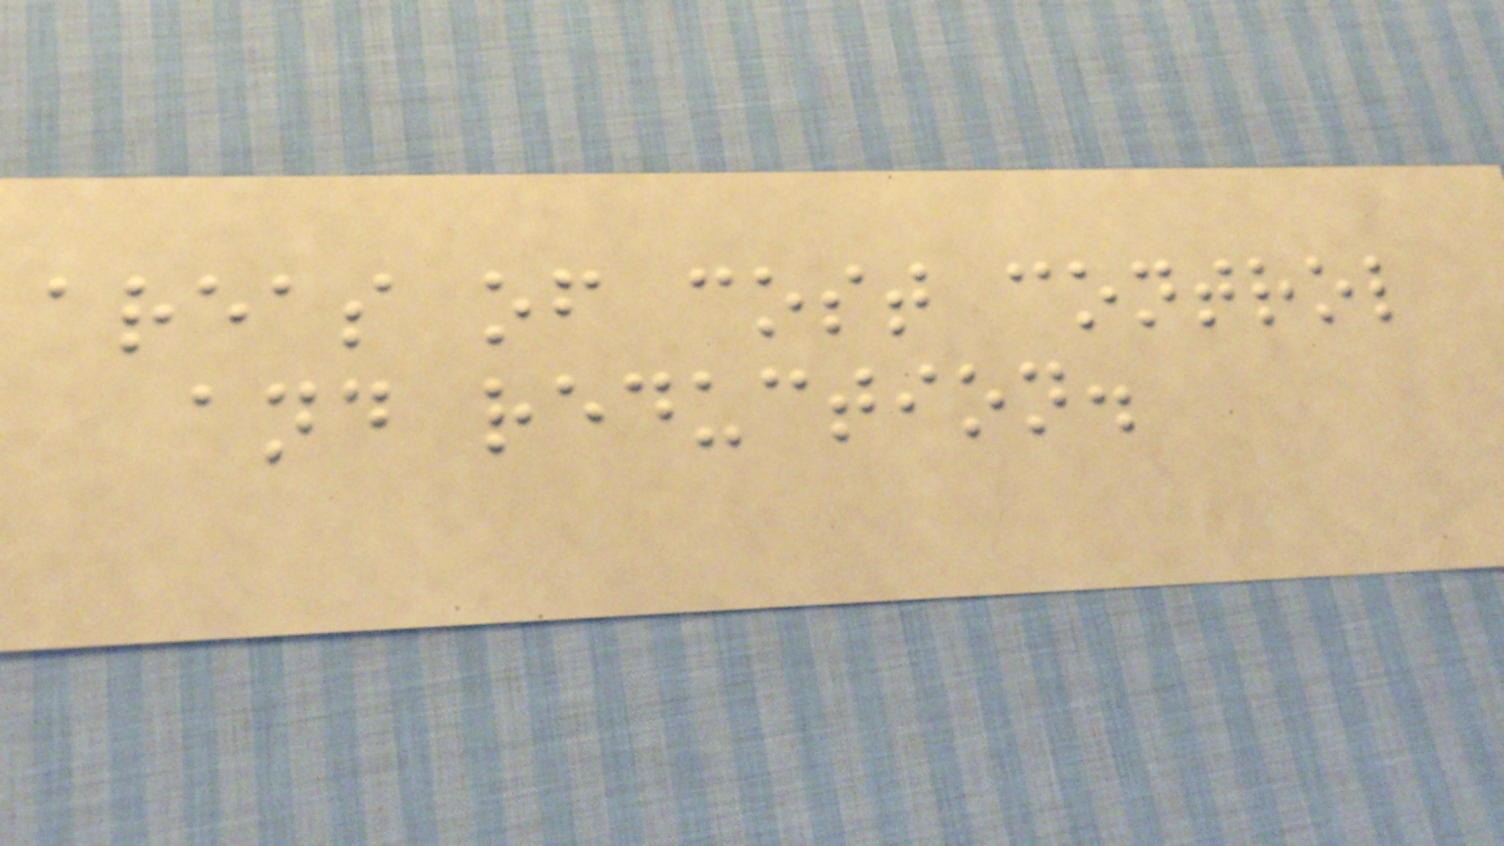areas of cost control
and reduction.
